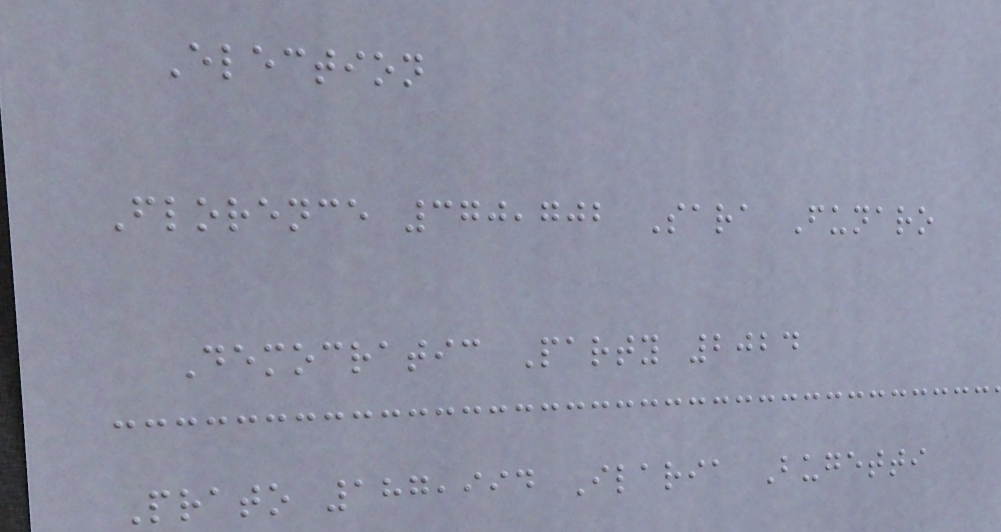Election
Florence 370,702 Sara Funaro
Democratic Party 2024
Prato 187,994 Ilaria Bugetti
